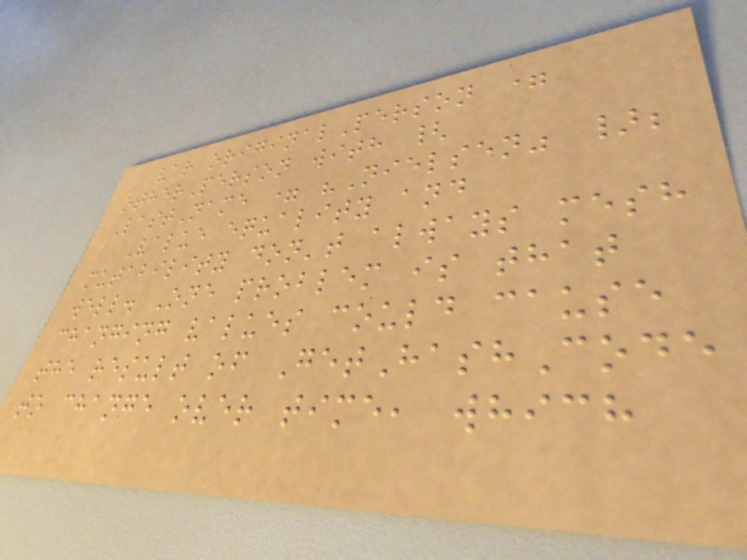var originalPerson =
otherPerson with {
LastName = "Nielsen" };
Value equality and
mutability don't always mesh
well. One problem is that
changing values could cause
the result of GetHashCode
to change over time, which
